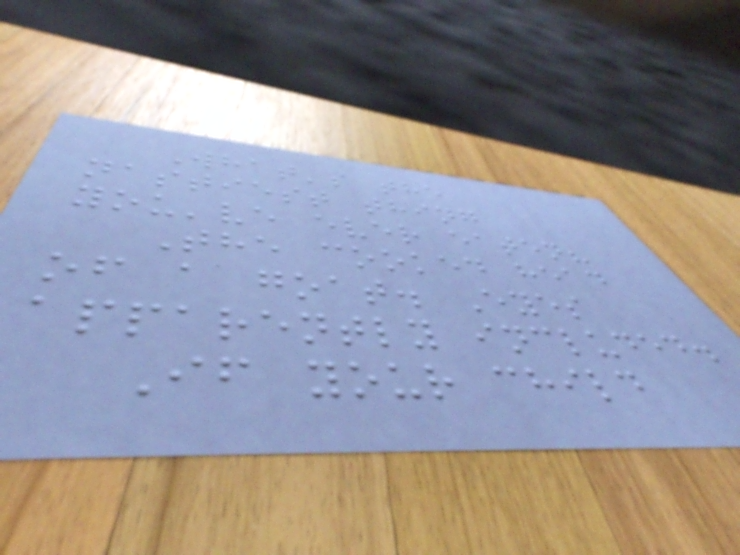What's the
nastiest thing
you've ever eaten?
The cooked head
of a goat. Eyes
apparently included.
If your child
